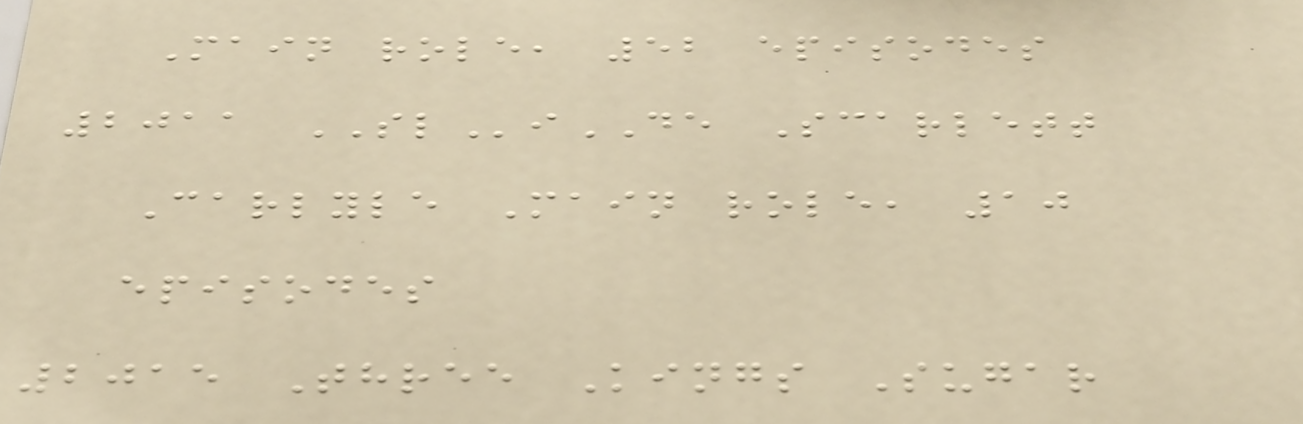Main role, 52 episodes
2011 SLiDE Scarlett
Carlyle Main role, 10
episodes
2015 Three Kings Sugar
